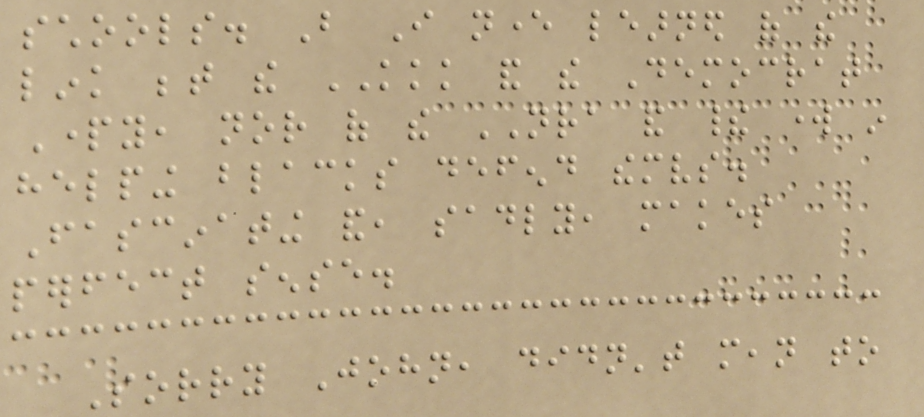schools. But I never learned of the
link between the KKK and the Democrat
Party, nor of the NRA and their work in
helping blacks defend themselves.
Fascinating and, sadly, makes
perfect sense.
Sorry John, didn't mean to
